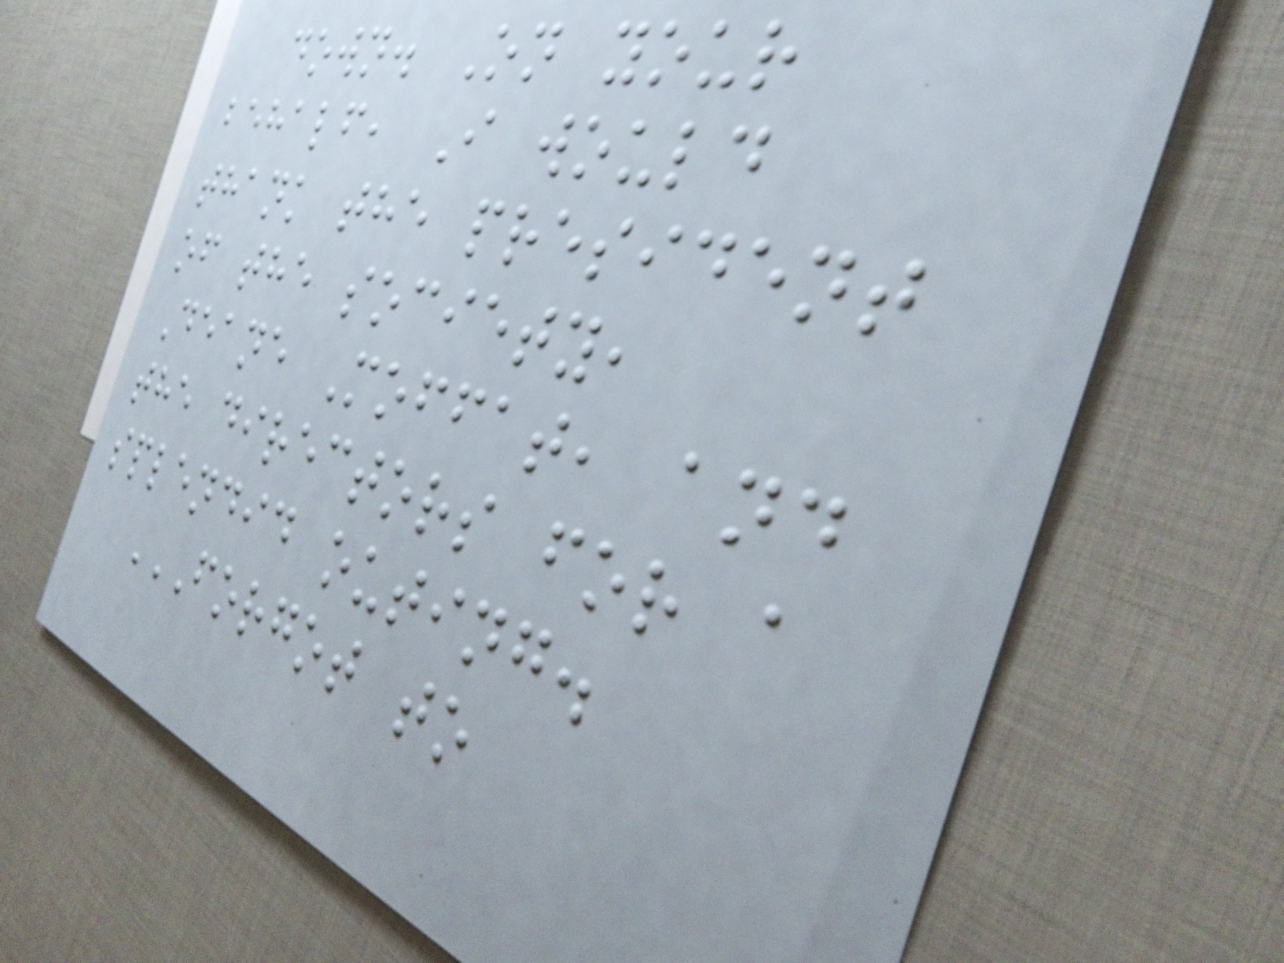down. On your
behalf, I would
thank the president
of the society,
Deane Moffat, and
the directors for a
splendid outing.
FORGOT TO
